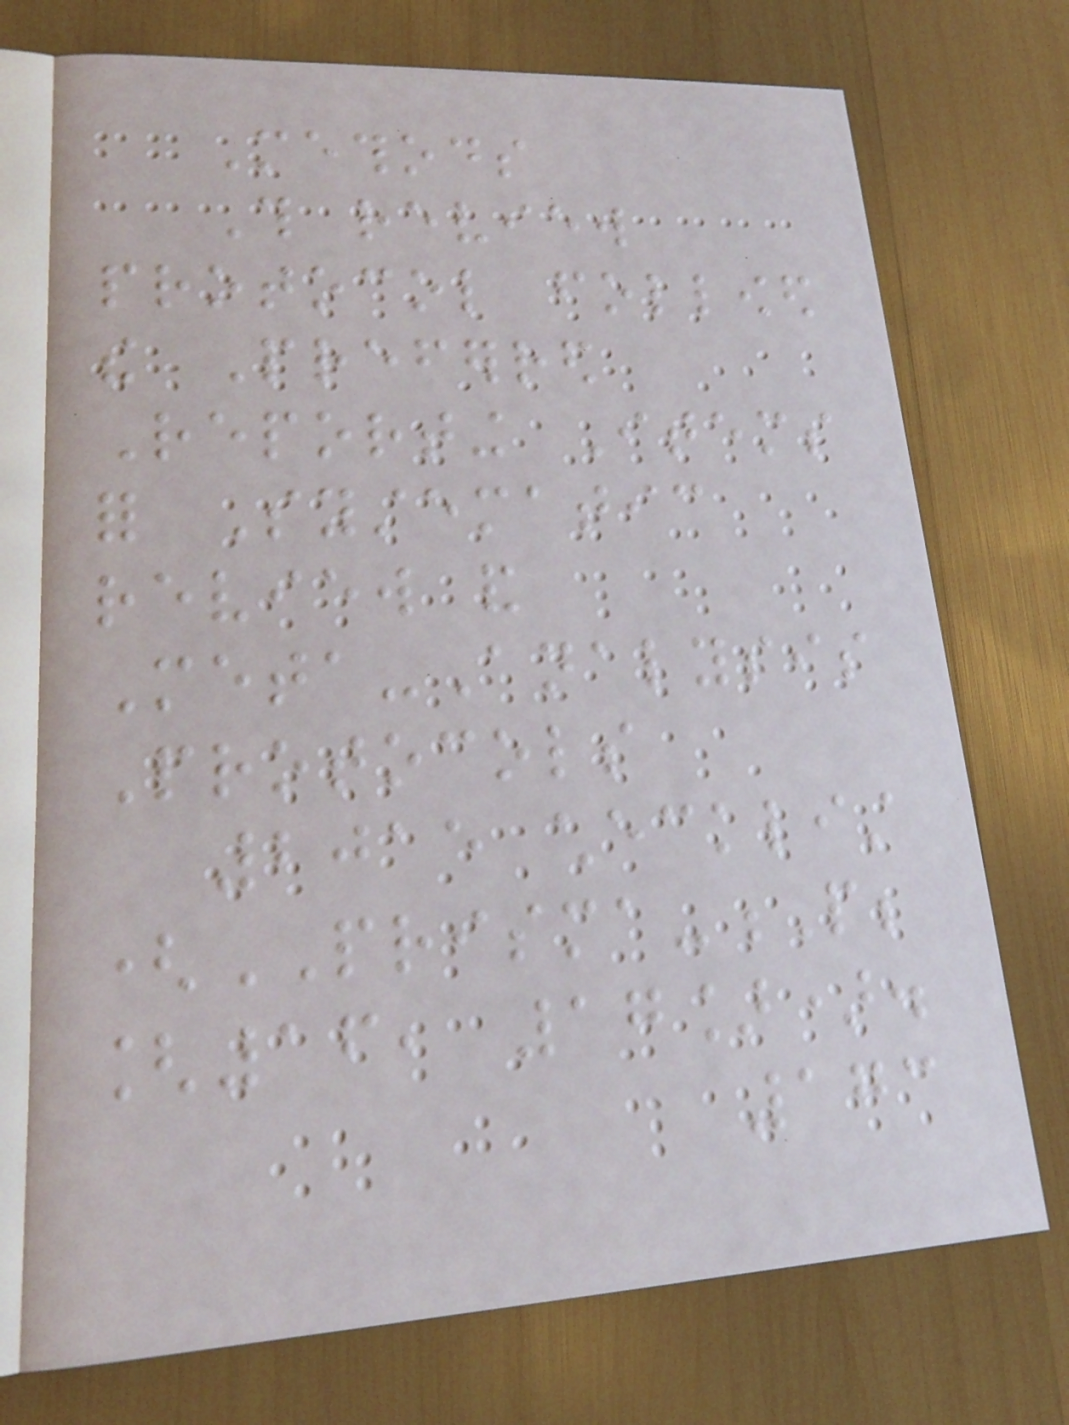Methods
This review
protocol followed
the Preferred
Reporting Items
for Systematic
review and
Meta-Analysis
Protocols
2015 checklist
(PRISMA-P;
[16, 17]).
173
